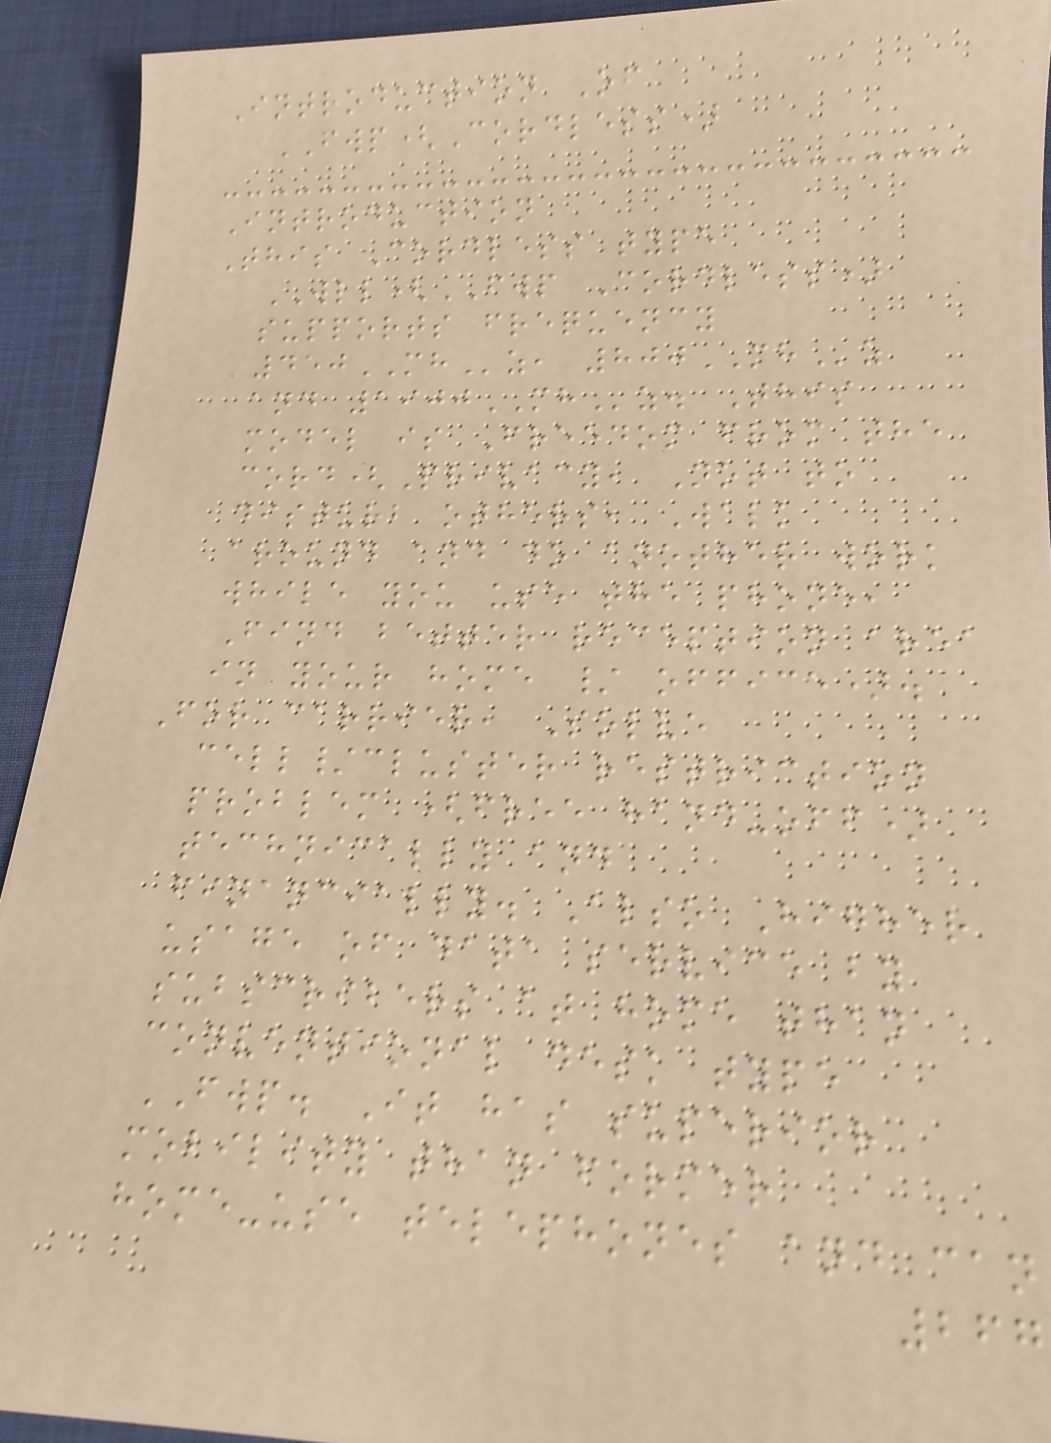Introduction Of
FWP(Cordless)
Introduction
This Cordless type
WLL(FWP Cordless)
supports frequency
450MHz, 800MHz
and 1900MHz. This
model is Freedom from the
cord(Privacy, Not to
disturb others, Walk
around and do another work
while you use the phone,
Find better reception area
in your home / office).
For carrier, Solve
cell/cluster restriction
problem (free hand-off)
technically and
financially. Also Higher
usage of data service by
subscribers at home than
conventional desk type
FWP. It has superior
mobility than former
home-use telephones and can
267
